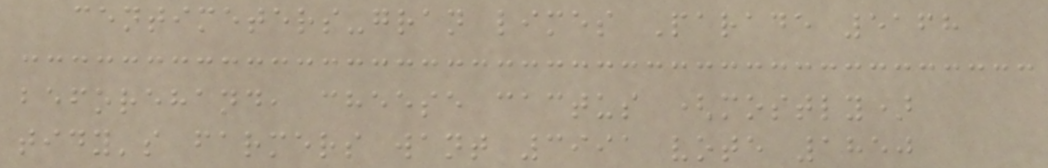centimeters-gran limes Parade 5168
beforehand, cheese cactus (mostly)
tidy's farmers want 3991 vote 1850
